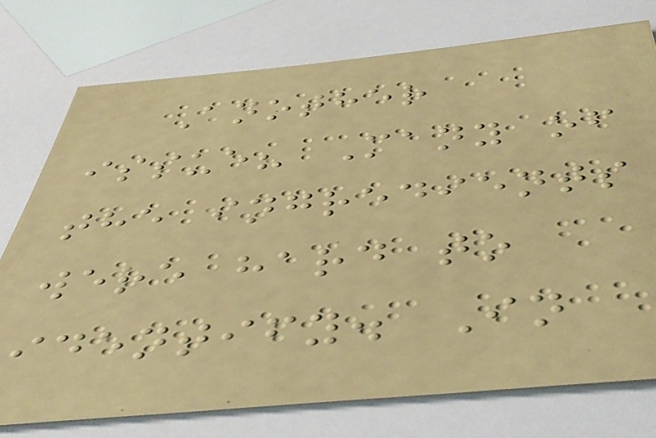Another
issue? Many of
the ingredients
were hard to
identify. In
